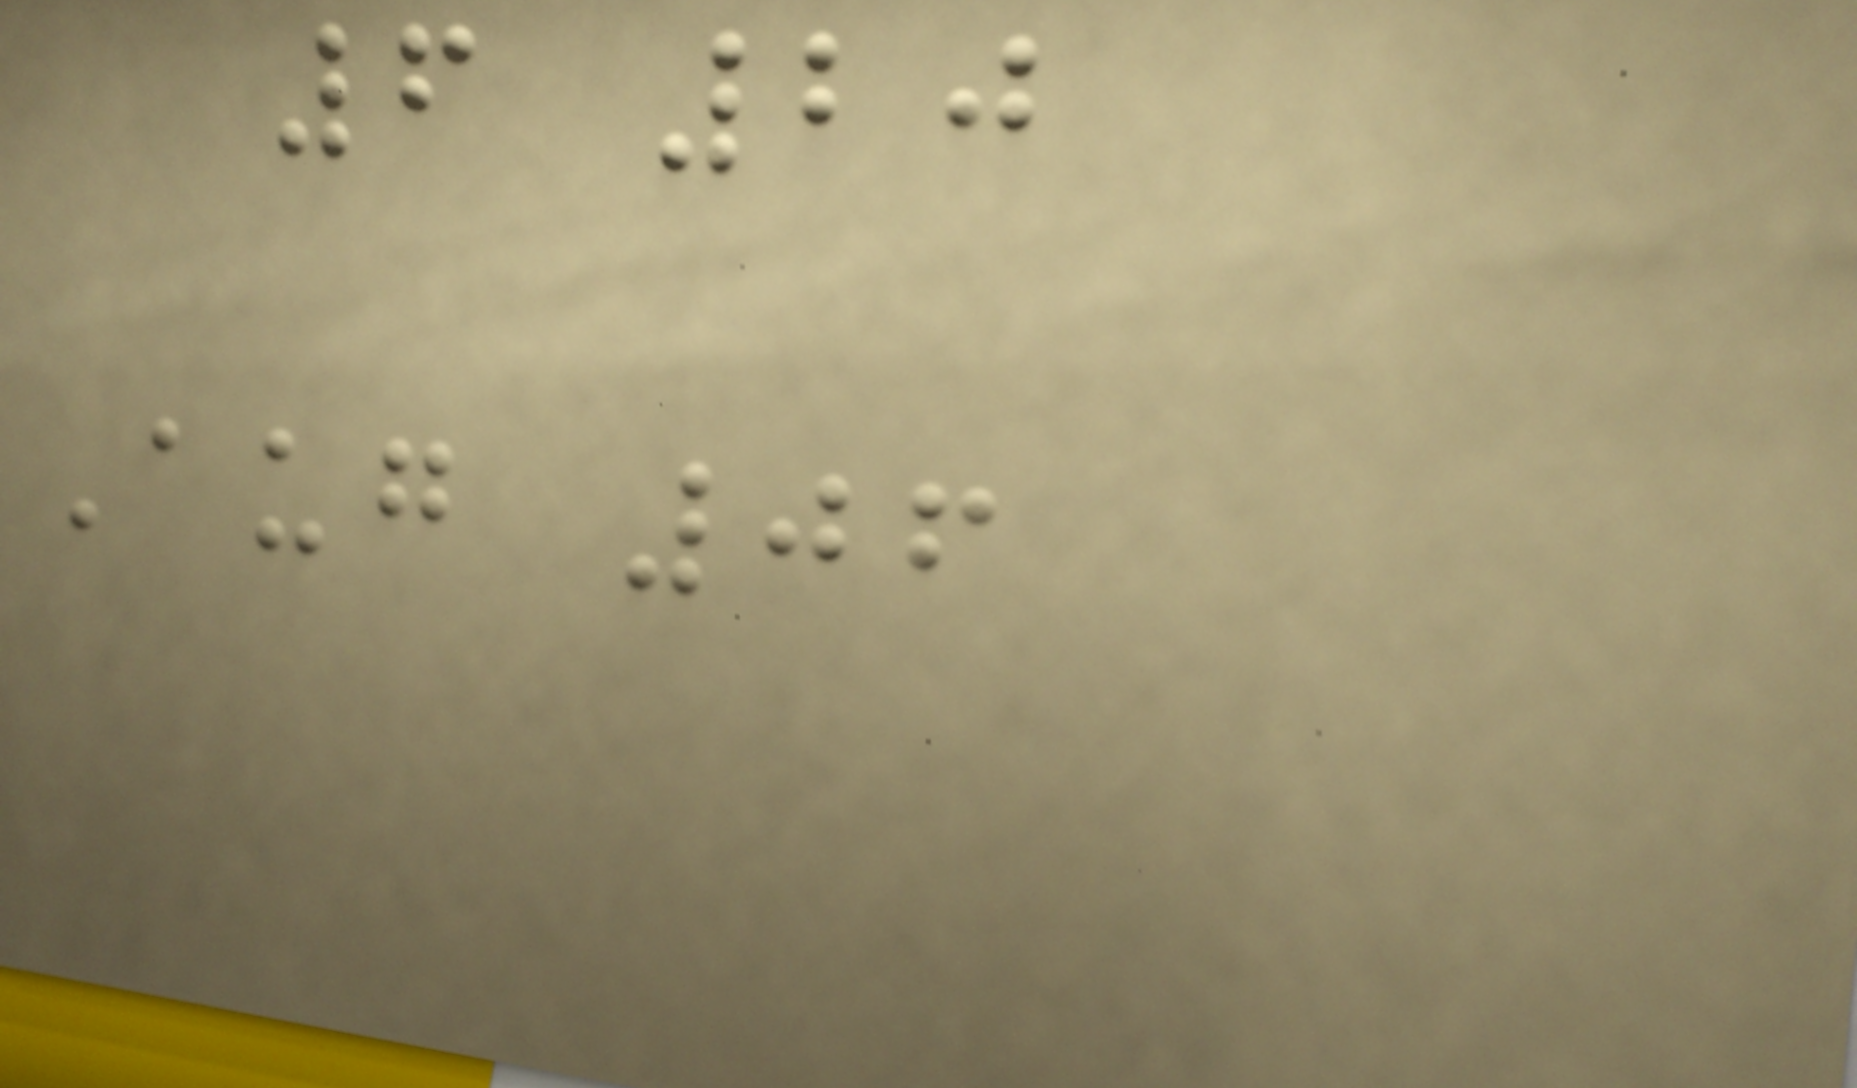6 20
Aug 06
